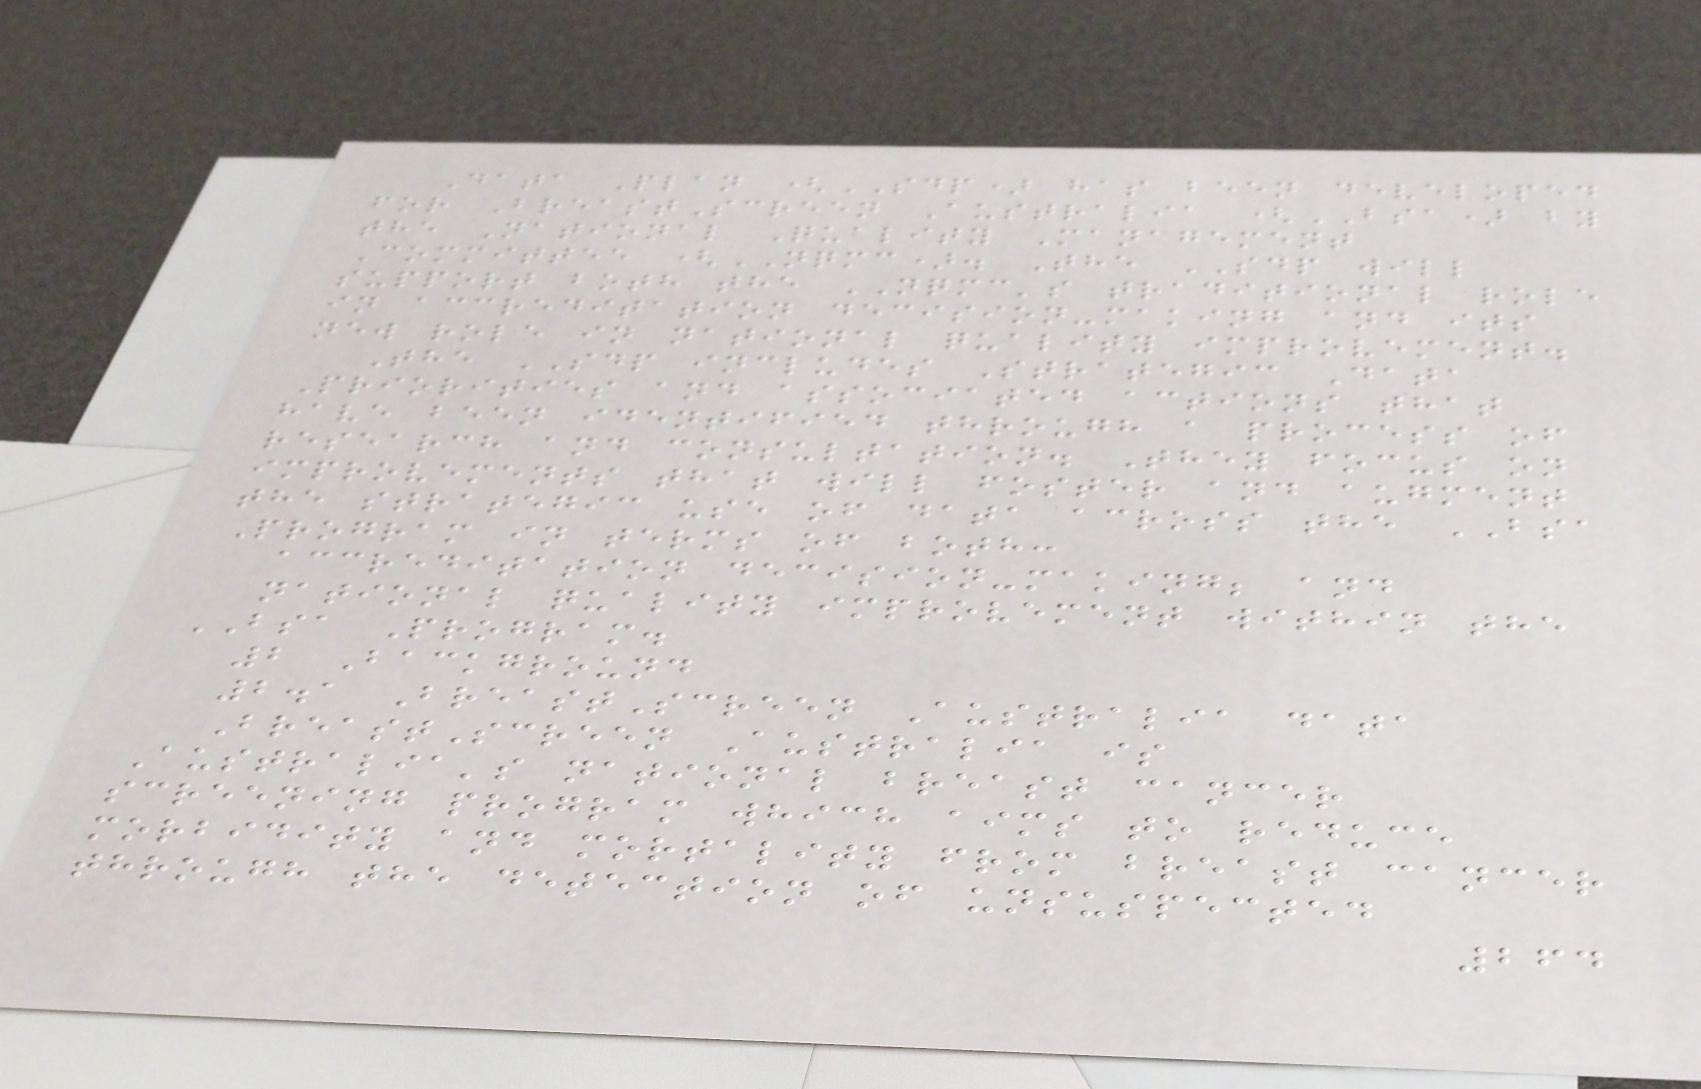Data Plan (SDP) has been developed
for BreastScreen Australia (BSA) by
the National Quality Management
Committee (NQMC). The SDP will
support both the NQMC's traditional role
in accreditation decision-making and its
new role in national quality improvement.
The SDP includes Strategic Data
Priorities and associated actions that
have been identified through a process of
research and consultation. They focus on
improvements that will foster and augment
the strategic use of data across the BSA
Program in terms of both:
accreditation decision-making; and
national quality improvement within the
BSA Program.
2 Background
2.1 BreastScreen Australia data
BreastScreen Australia is
Australia's national breast cancer
screening program which aims to reduce
morbidity and mortality from breast cancer
through the detection of unsuspected
264
